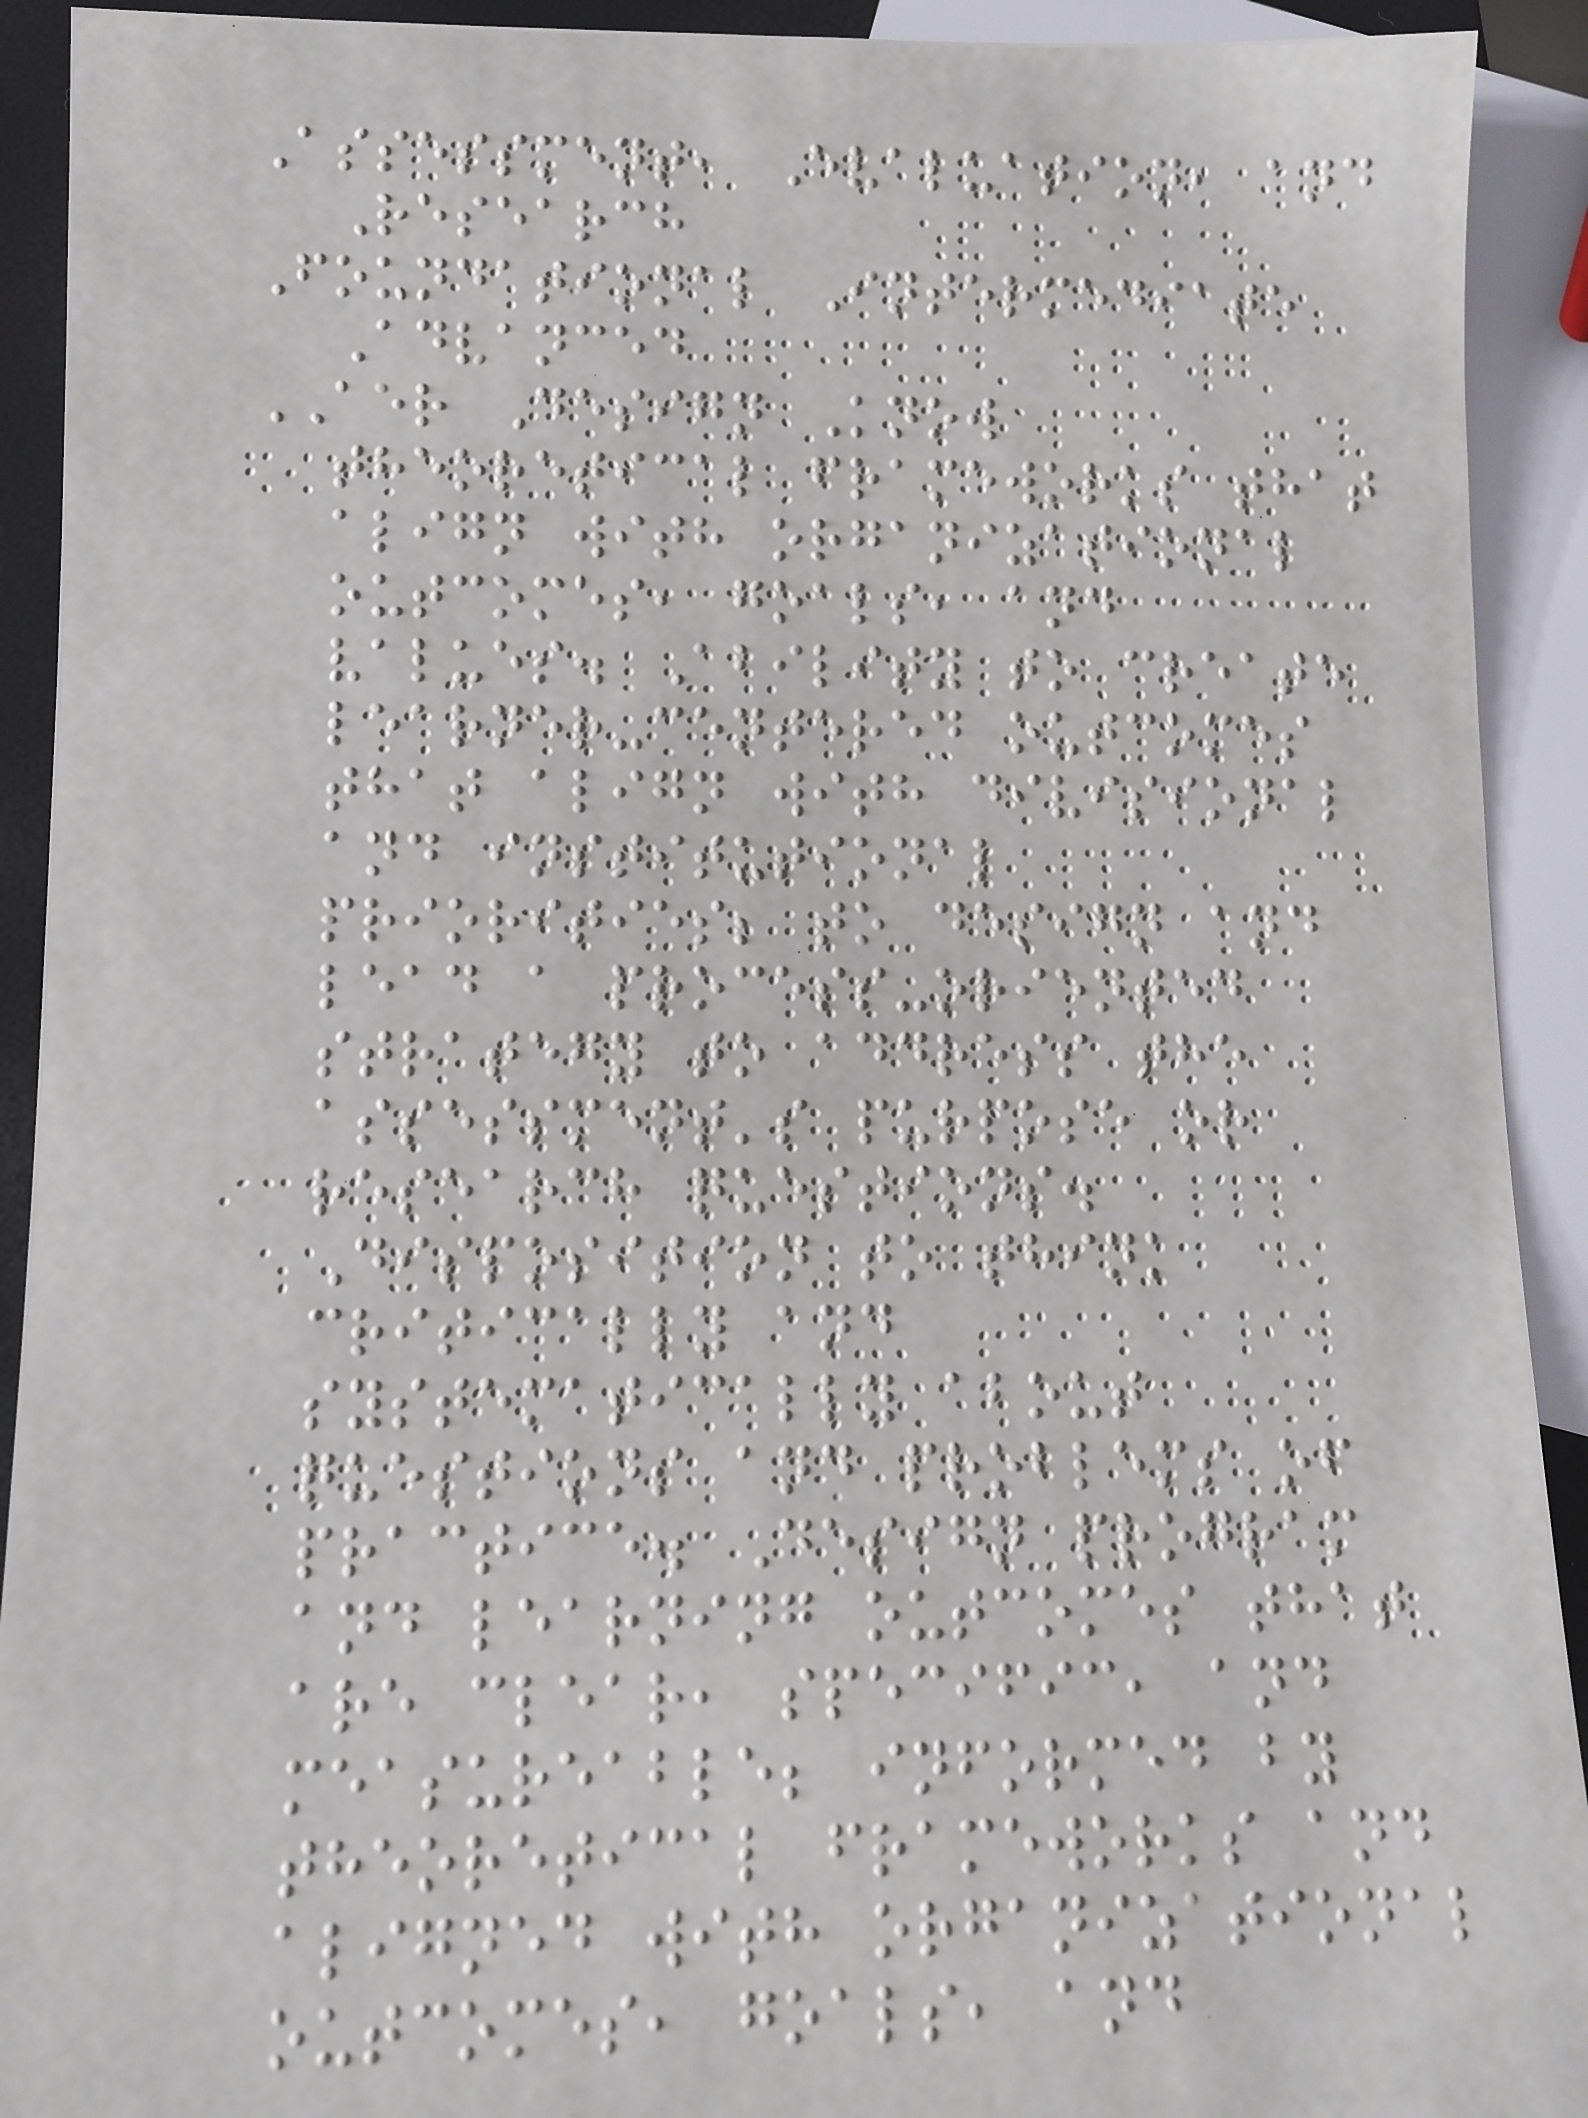Assessment, Evaluation, and
Research
Foundational Intermediate
Advanced
AER Design Know
theoretical frameworks that
align with organizational
outcomes, goals, and
values. Ability to create
learner-centered outcomes
that align with divisional
and institutional
priorities; to design and
lead a process-oriented
strategy to address the
assessment's purpose or
research questions.
Disposition to think
critically and
systematically about
questions and problems of
practice. Design program
and learning outcomes that
are clear, specific, and
measureable; informed by
theoretical frameworks and
aligned with organizational
outcomes, goals, and
